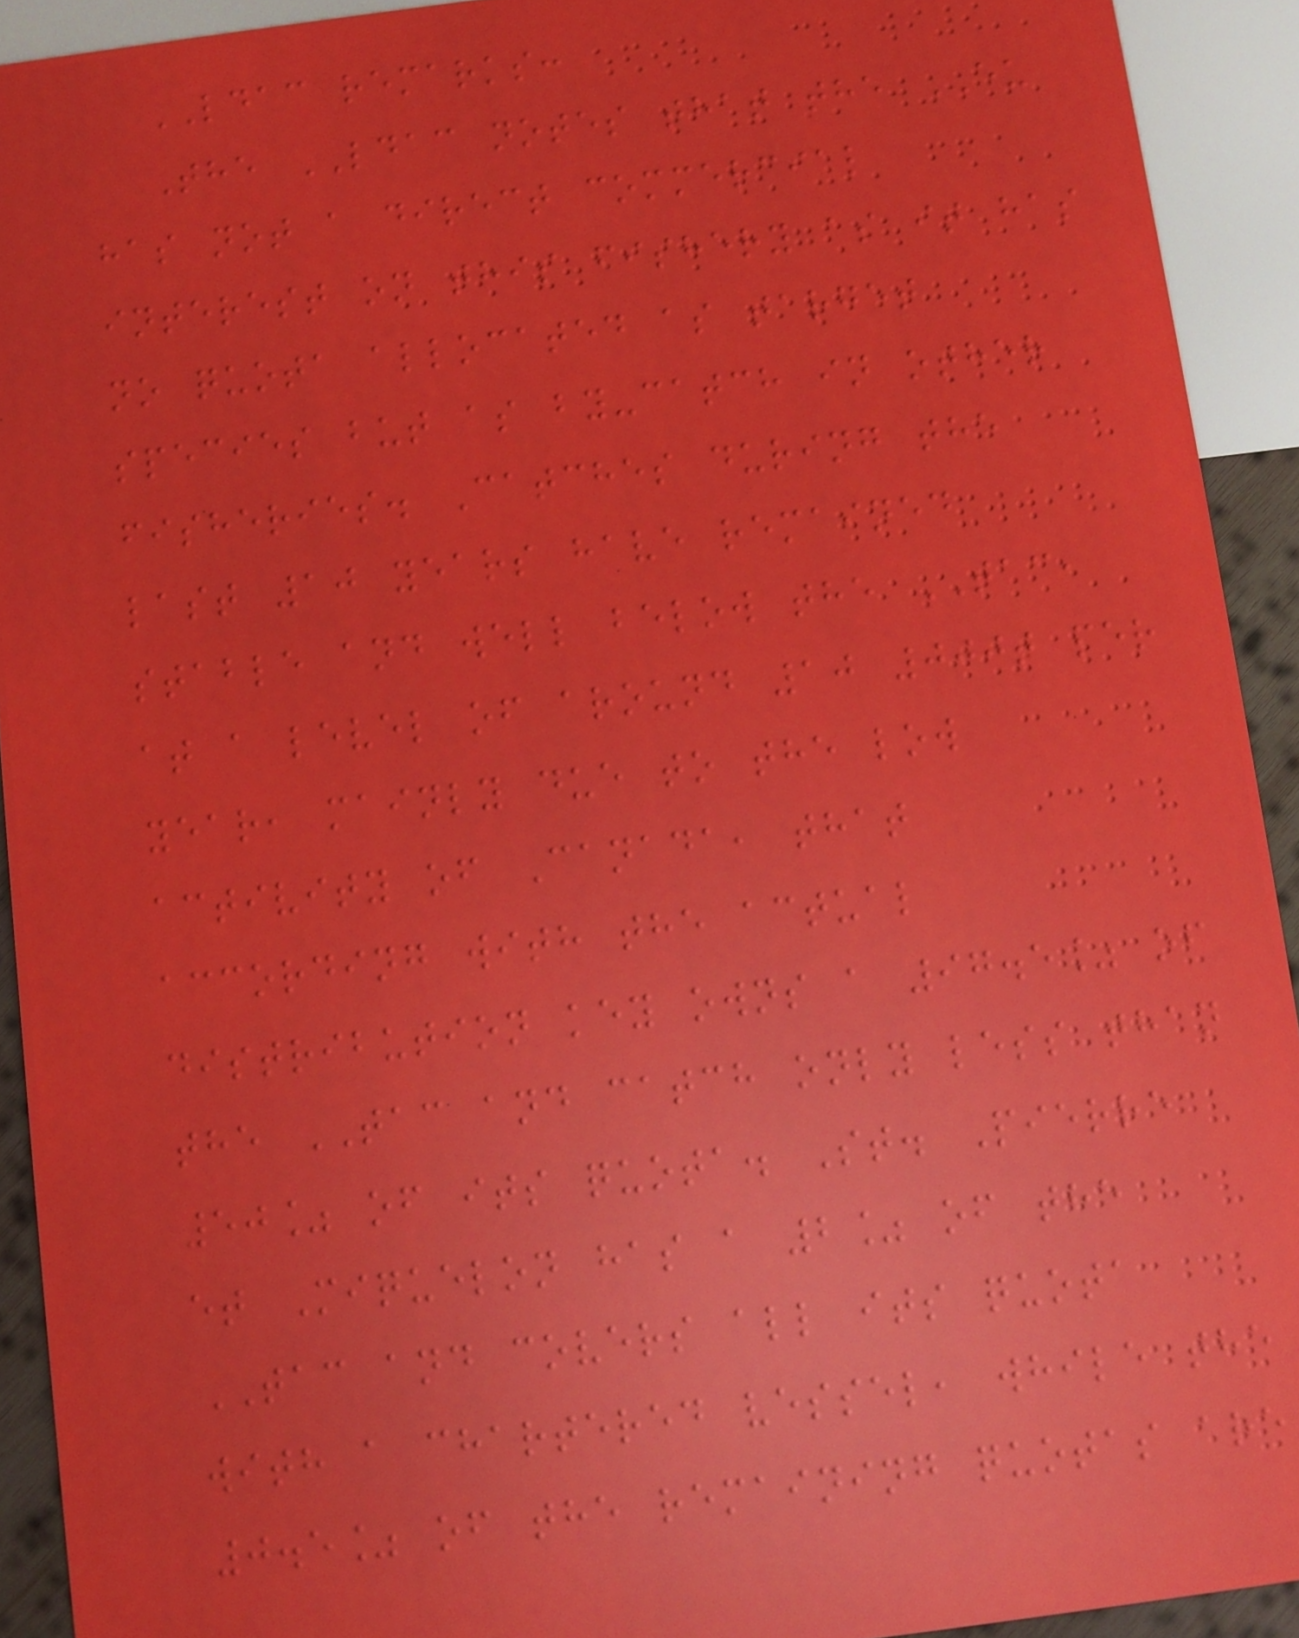LDAC remarks:
The LDAC notes that the EU
has not a direct commercial
interest on this fishery as it has
no quota allocated as target
species but as by-catch in other
fisheries. Catches during the
last 10 years have remained
stable and well below the TAC,
at a level of around 10 000t per
year, mainly due to the low
activity of Canada, that
according with the actual
distribution key owns a 97.5% of
the TAC and catch only less than
50% of its quota. St. Pierre
et Miquelon has a 2% of the
TAC and covers all its quota
with a chartered vessel, while the
0.5% of the remaining quotas are
